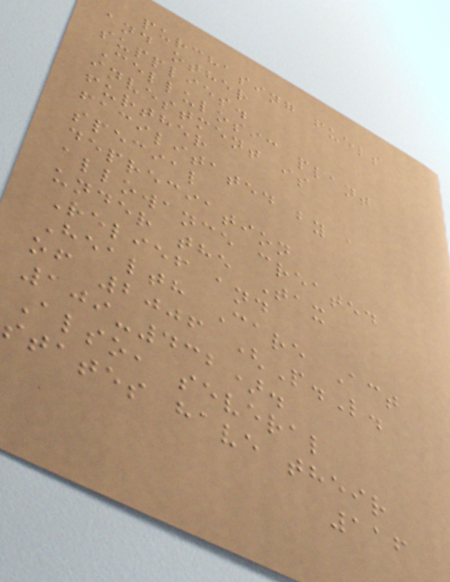purchasing fuels
and other
supplies.
Cellulosic plant
investment is
further
facilitated by a
special
depreciation
allowance created
under the Tax
Relief and
Health Care Act
of 2006 (P.L.
109-432).
Also, several
states have their
116
